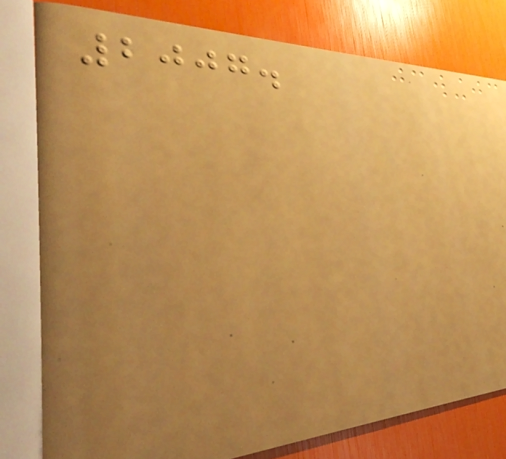2007.
